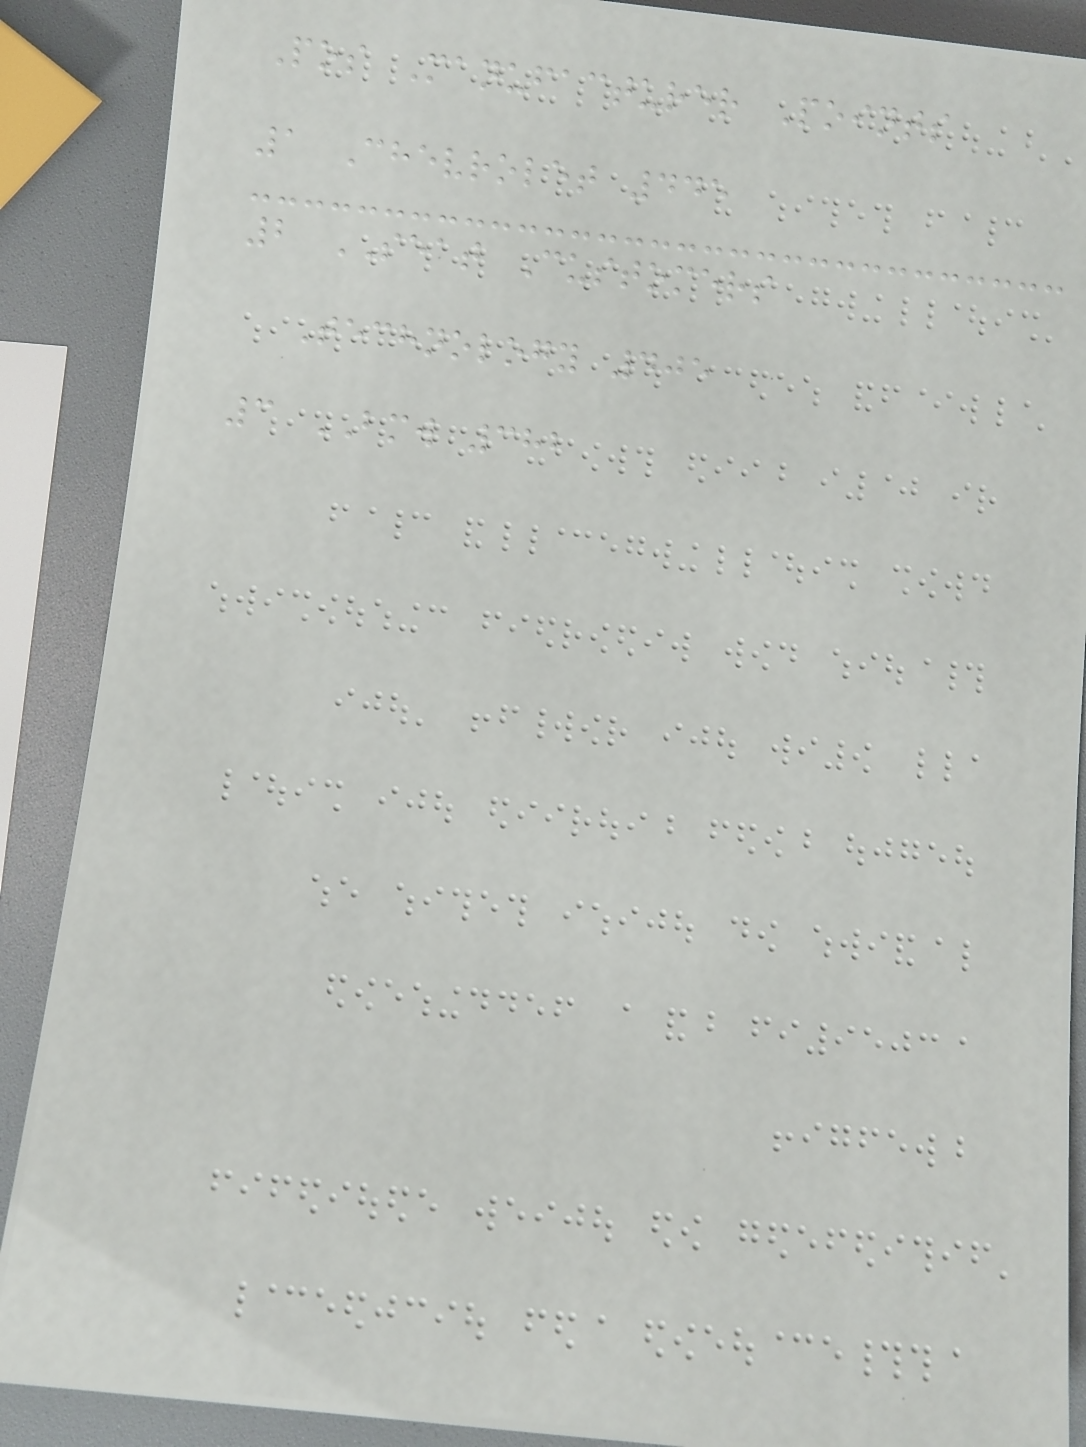Pos Manufacturer Points
1 Chevrolet 445
2 SEAT Customers
Technology 405
3 BMW 382
